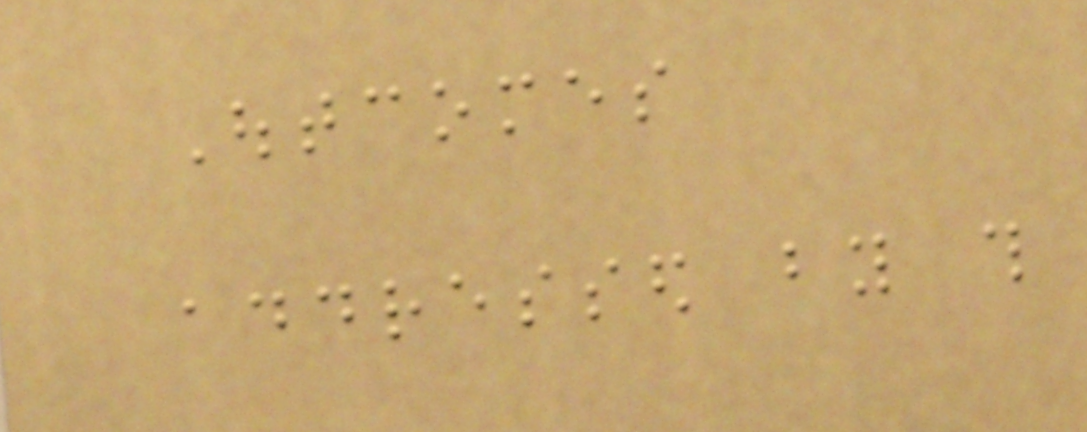Outcomes
addressed by this
